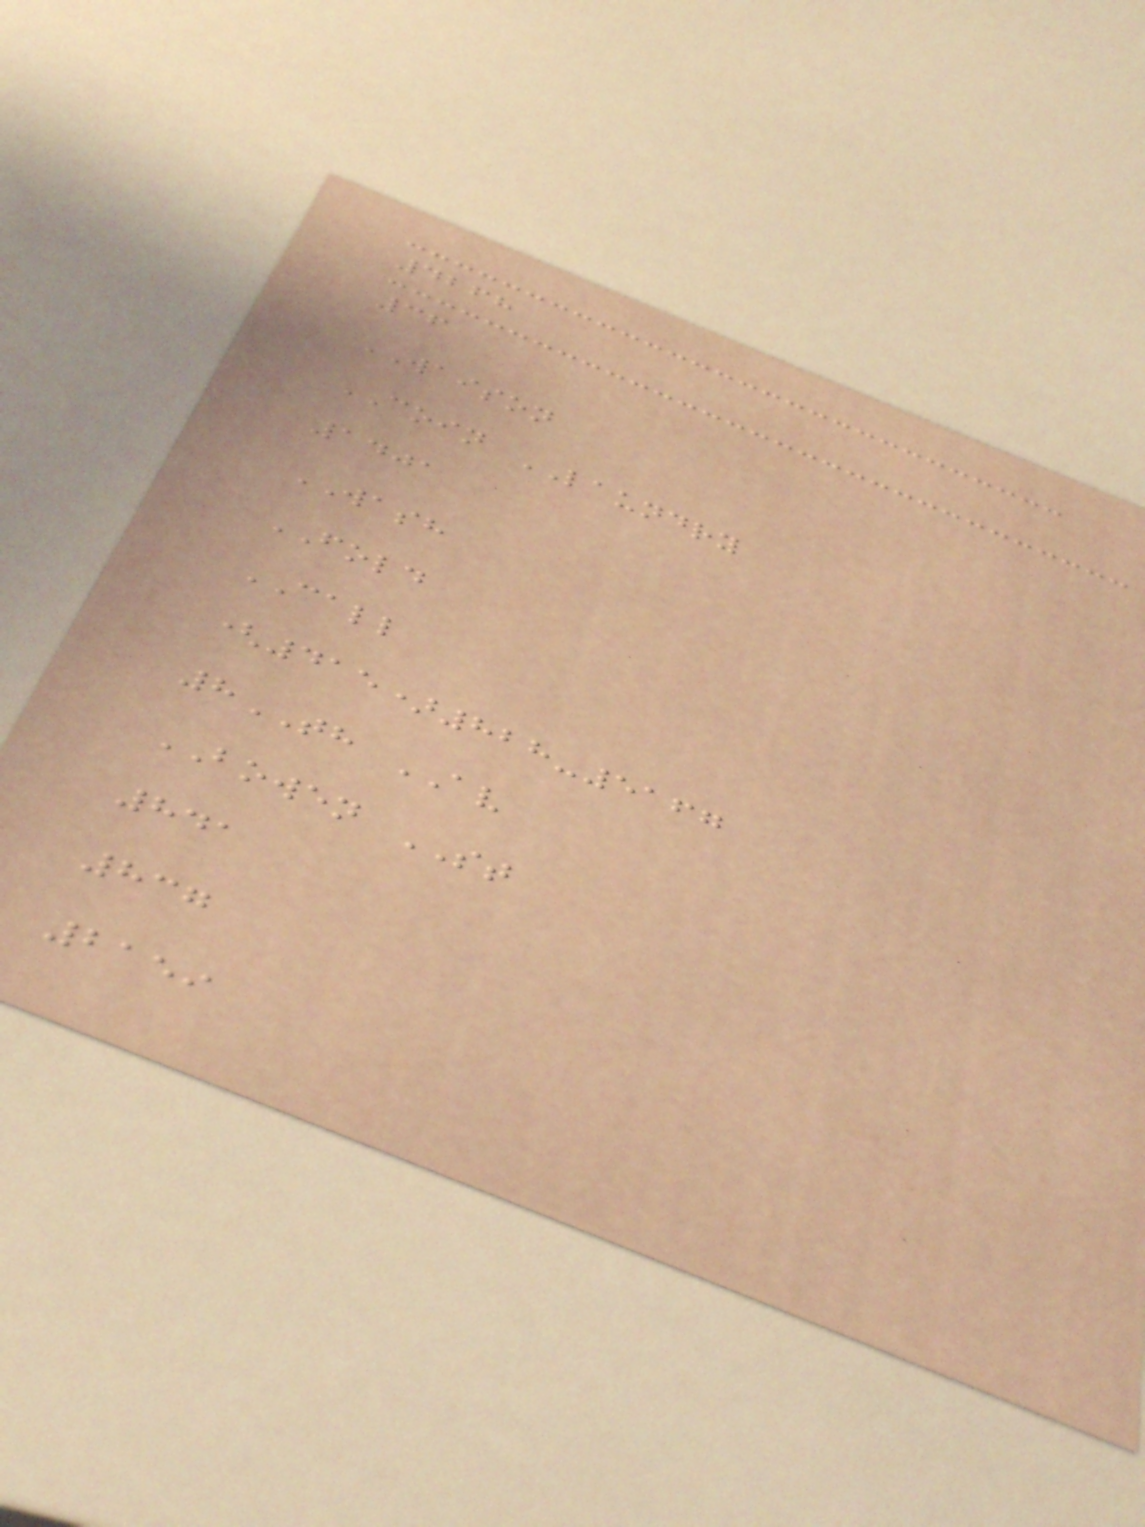4268
36
WAISON
COIN LAUNDRY
1401
WASH
FOLD
CALL
(415)828-5167
8TH AV
BOWEN ST
841
837
2159
